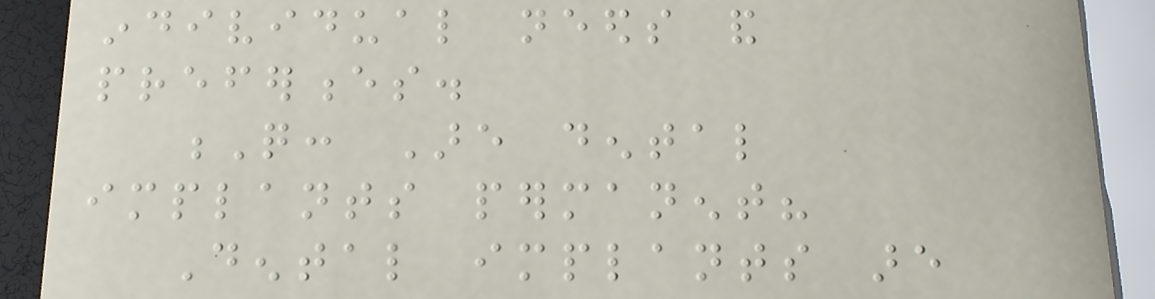individual needs and
preferences.
Q: Are dental
implants permanent?
Dental implants are
